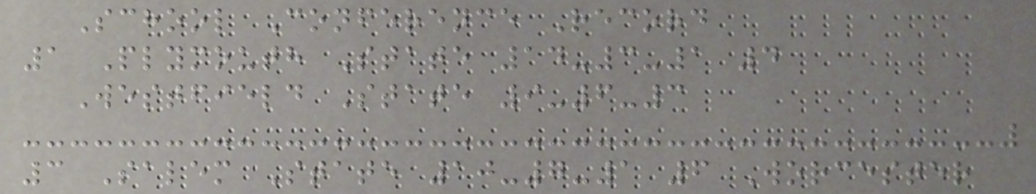School Conference Record
1 Plymouth State 14-3-1 4
Westfield State 9-6-3
3 Salem State 10-7-1 6 Worcester
